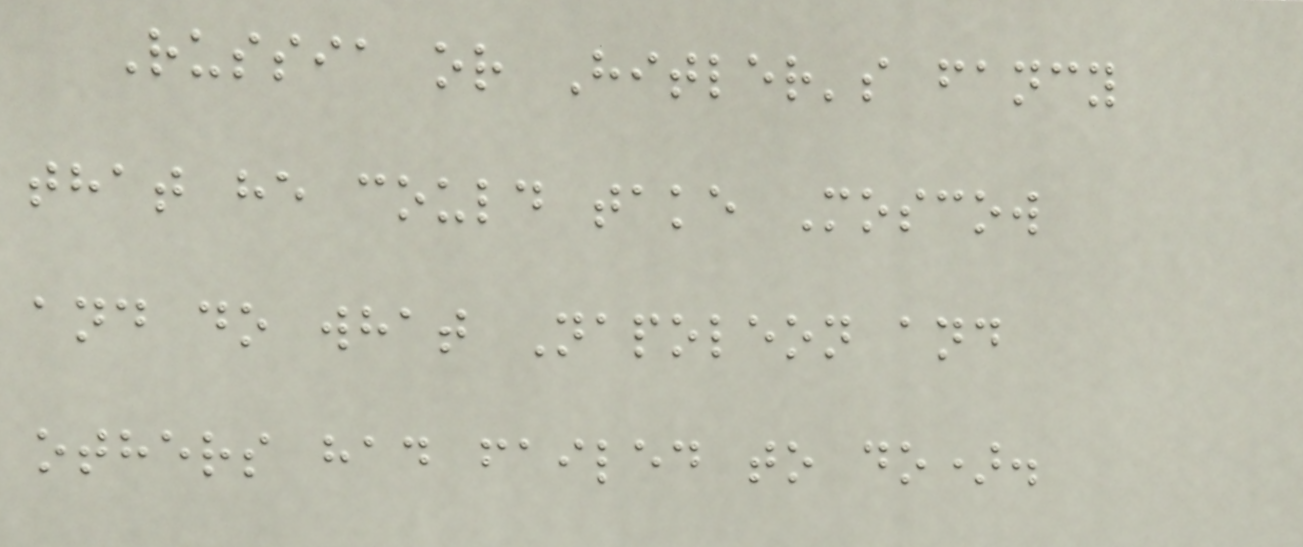Russia or Hitler's fancy
that he could take Moscow
and do what Napoleon and
others had failed to do).
